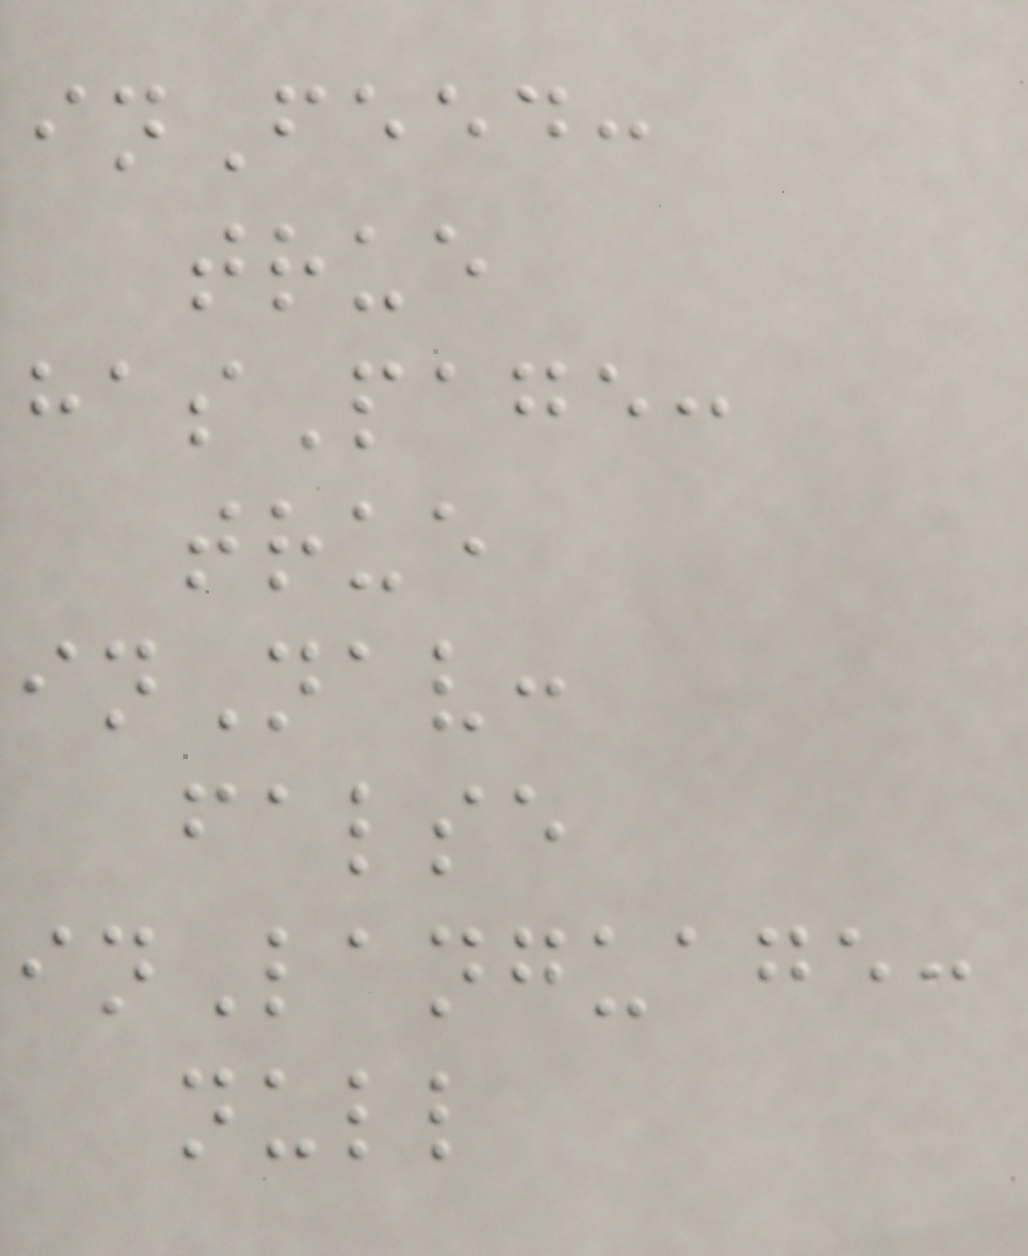inFeed:
true
hasPage:
true
inNav:
false
inLanguage:
null
